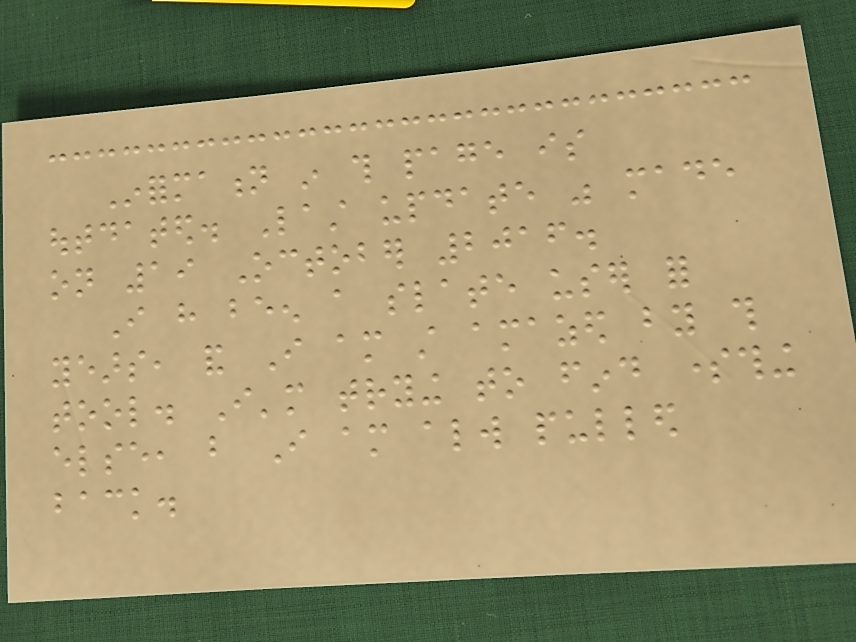Information in this page is
outdated. Last update was made
on 19 October 2016.
I have been a slate user for
years, and I am still amazed by this
tool. I'm trying to find something
else, but I am always pulled
back.
